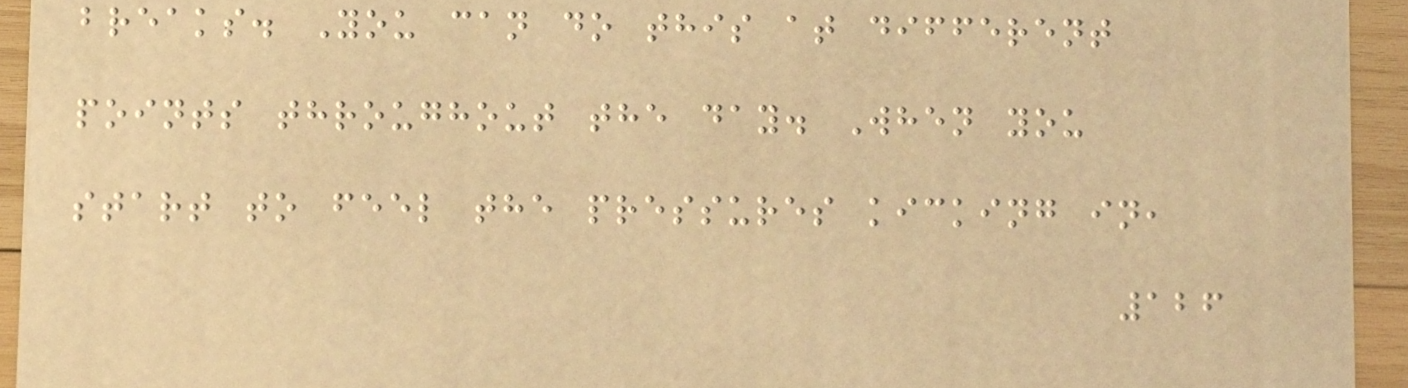breaks. You can do this at different
points throughout the day. When you
start to feel the pressures kicking in,
126
